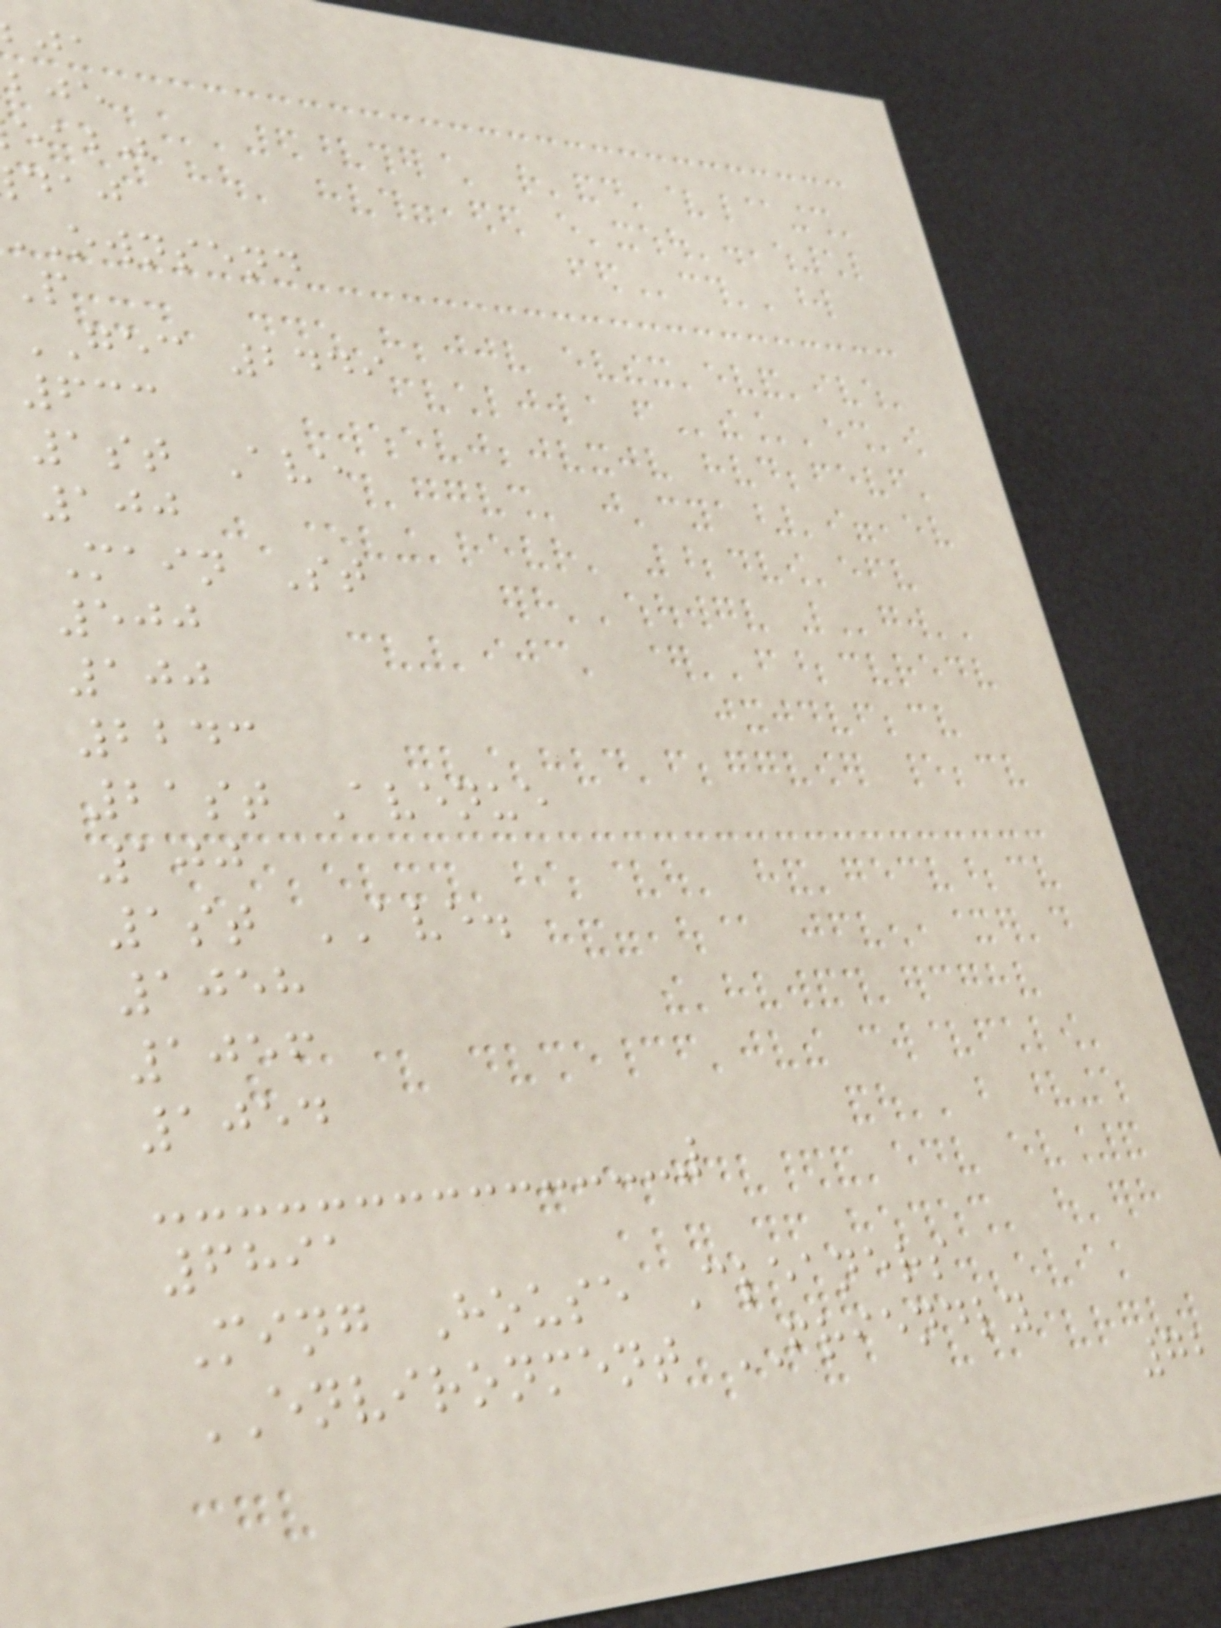eabj
ownsend
P
GEC 2449
633
1st Ave
100
Main St
500
100
2243
21st Avenue
100
1st AVE.
1058
1056
1054
6891
Ming House Cleaners
ENVIRONMENT FRIENDLY
72
